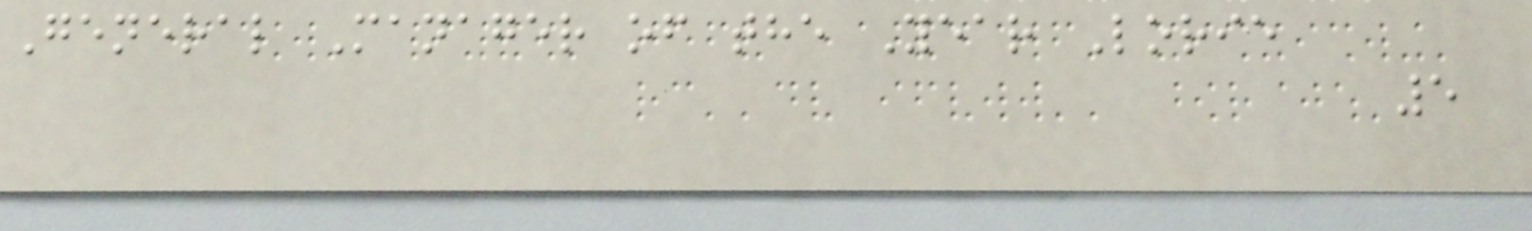General Manager of the Year Lorie
5
